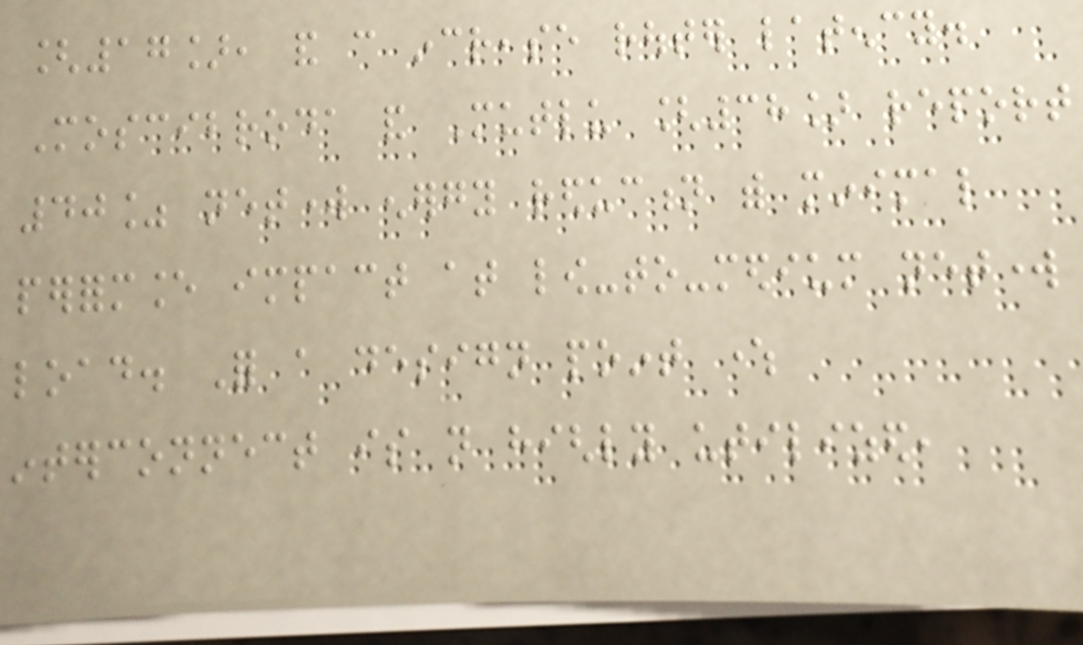[17], and can increase router latency.
Moscibroda and Mutlu [38] report
40% network energy reduction with minimal
performance impact at low-to-medium network
load. For a design point where
interconnect is not highly utilized,
